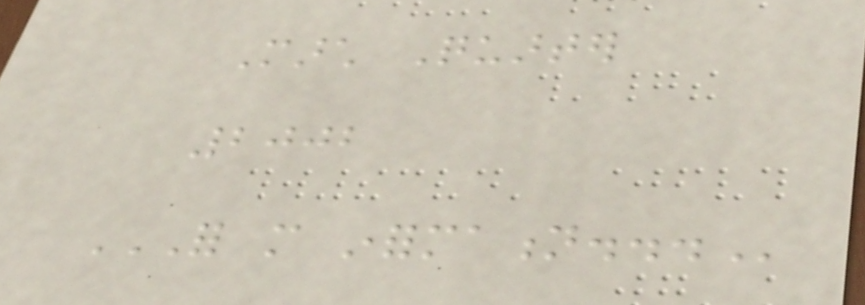March Quarter
2002
FOR MORE INFORMATION...
